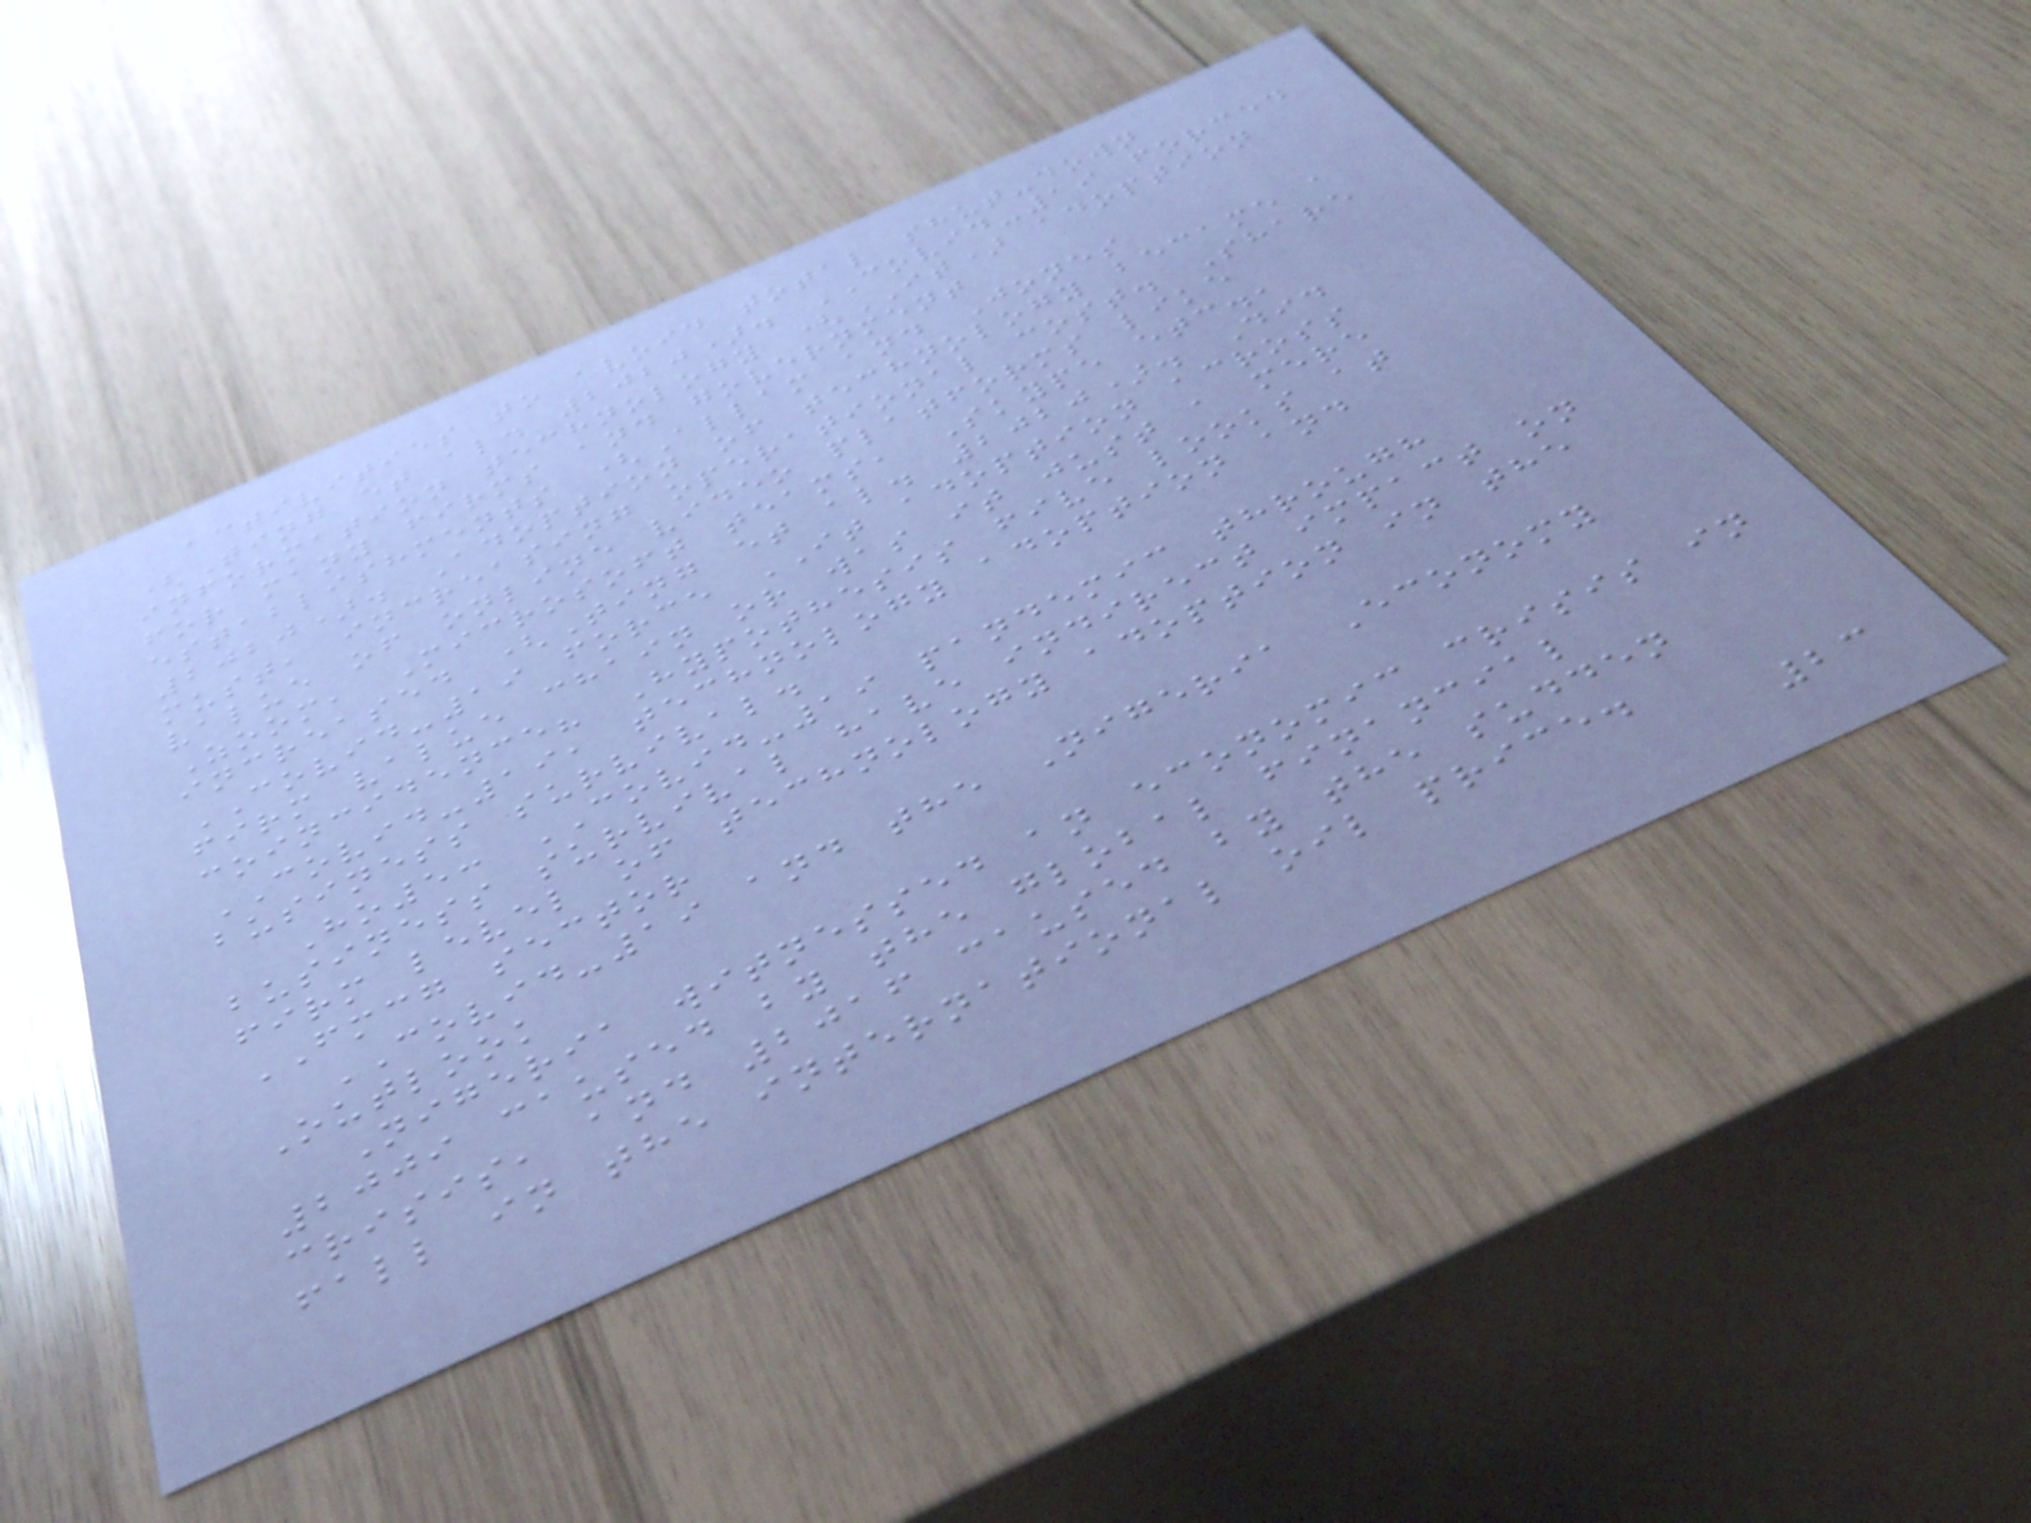activities to avoid total shut-down
(Ting et al. 2020). COVID-19 forced
information technology (IT) adoption
for many firms and government
establishments (Allam and Jones
2020). Adoption of technology became a
must, increasing operational cost. Share
value of online video platforms like
Zoom, Microsoft teams, Skype etc.,
increased (Ting et al. 2020). Did
COVID-19 force IT adoption across
firm value chain or was it just a mere
coincidence? Hypothesis five looks at
COVID-19, technology adoption and
business survival.
Ho5: COVID-19 pandemic through
business survival have indirect impact on
firm level of technology adoption in the
FMCG sector
COVID-19 and the Nigeria Economy
Outlook
Nigeria witnessed an economic crisis in
2009 caused by the global financial
crisis, and 2016 caused by the sudden
fall in the international oil price.
23
